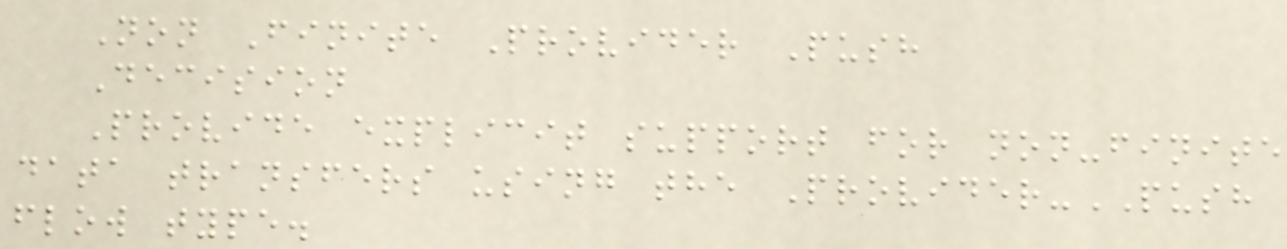Non Finite Provider Push
Decision
Provide explicit support for non-finite
data transfers using the Provider-PUSH
flow type.
